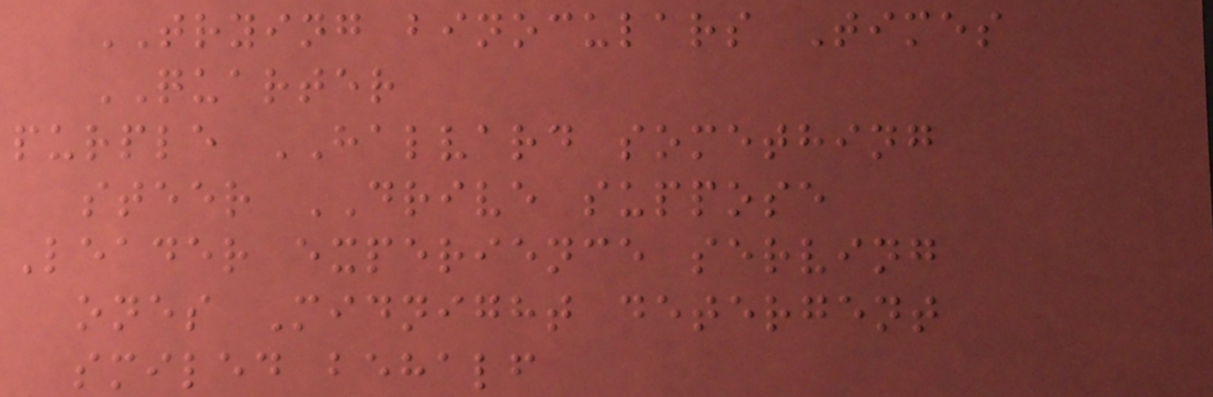TRYING binoculars Times
QUARTER
purple HALVARD something
steer DRIVE suppose
Leader experience serving
ones Midnight detergent
smiled behalf
